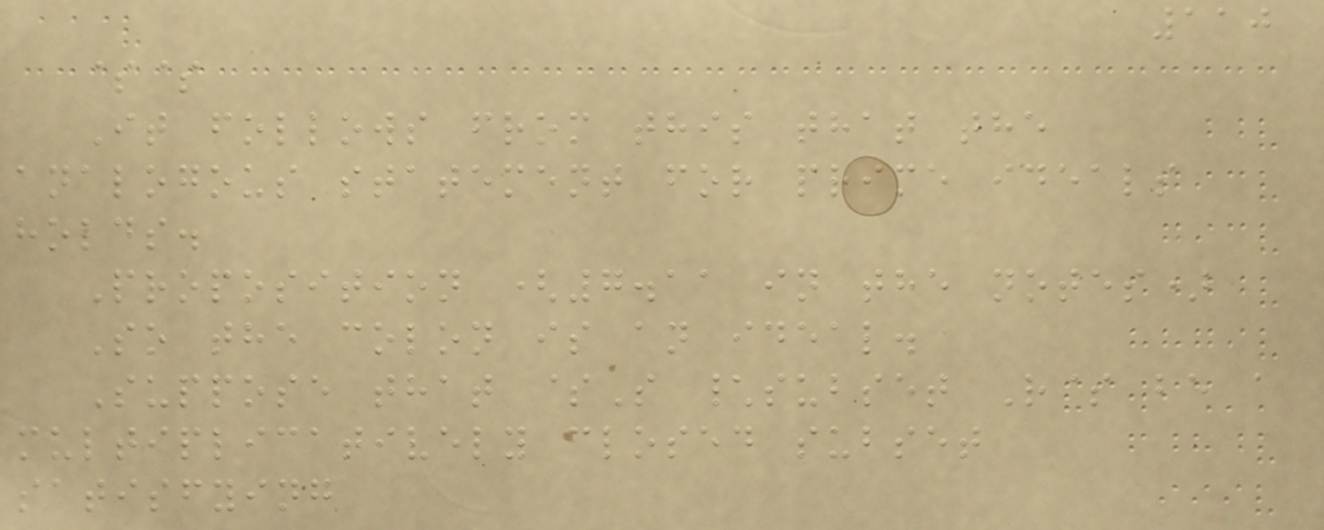110
$$
It follows from this that the
analogous statement for prime ideals
holds.
Proposition (7.11 in the notes)
So the colon is an ideal.
Suppose that $S \subset R$ be a
multiplicatively closed subset
satisfying
